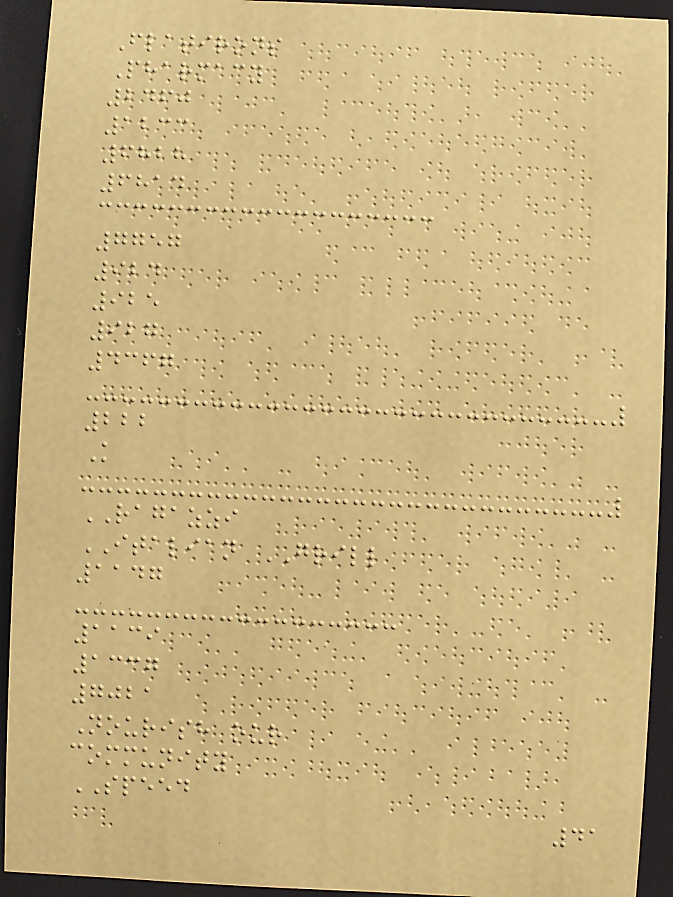Flatirons
Pharmacy
2460
1233
6828
6814
7757
924
925
927
4367
222
K
RAGAZZI
ITALIAN GRILL
1147
1139
1337
7021
Nourish our
community
SPEED
41
